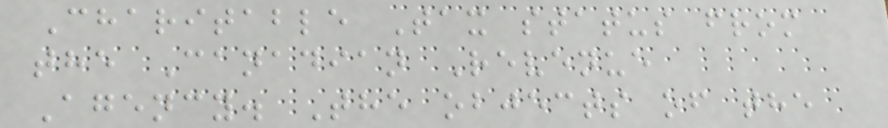Charitable Tax status from
the Canadian Revenue
Agency. The objects of the
